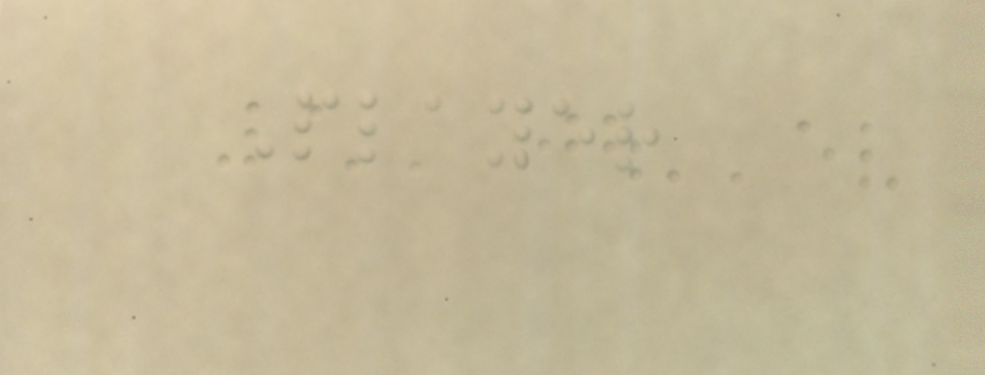Player
